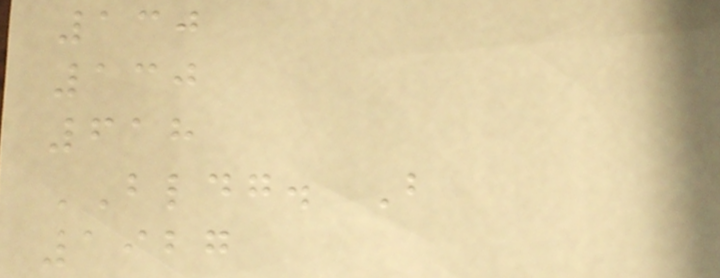130
130
618
BLDG. B
1927
